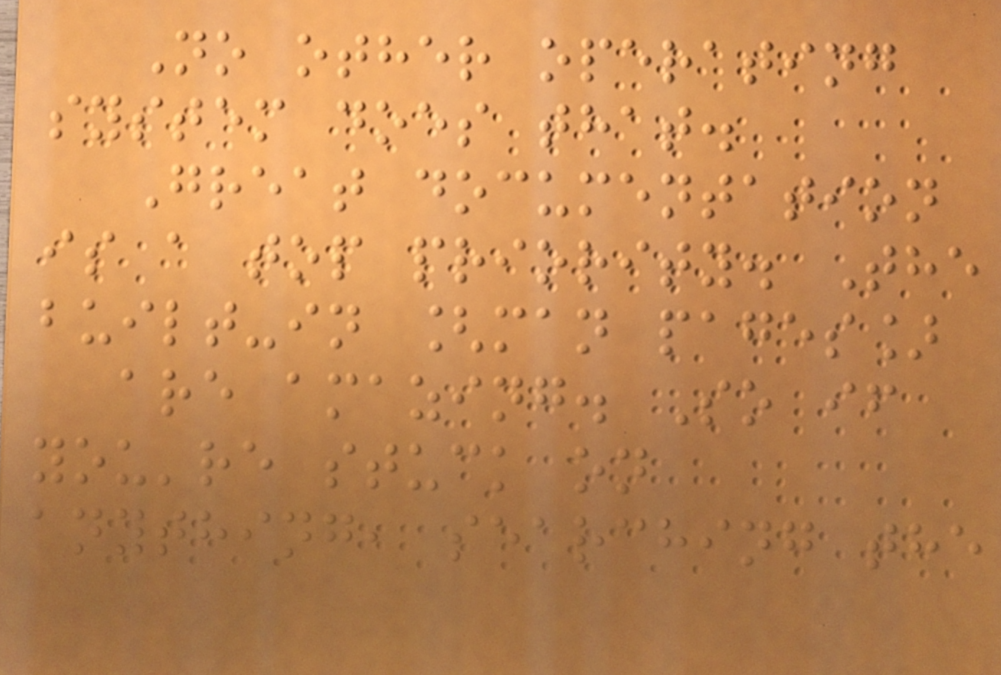No other operating
system does that.
Great documentation
is a top priority. The
built-in [man pages]
are amazing. So if
you're stuck on
anything, searching the
